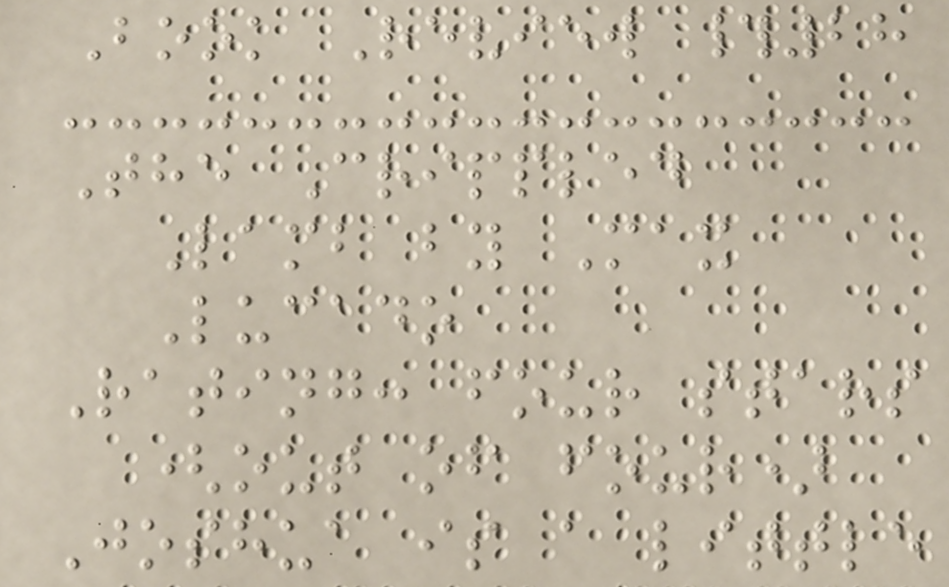Book Review #28
The Crippled
Lamb by Max
Lucado
Rating: four stars
(out of four)
Joshua is a little
